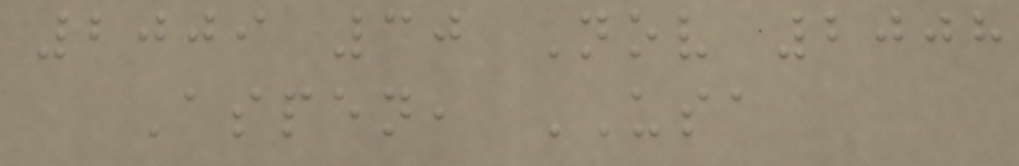2009 30 Nov 2008
Aspen, USA
